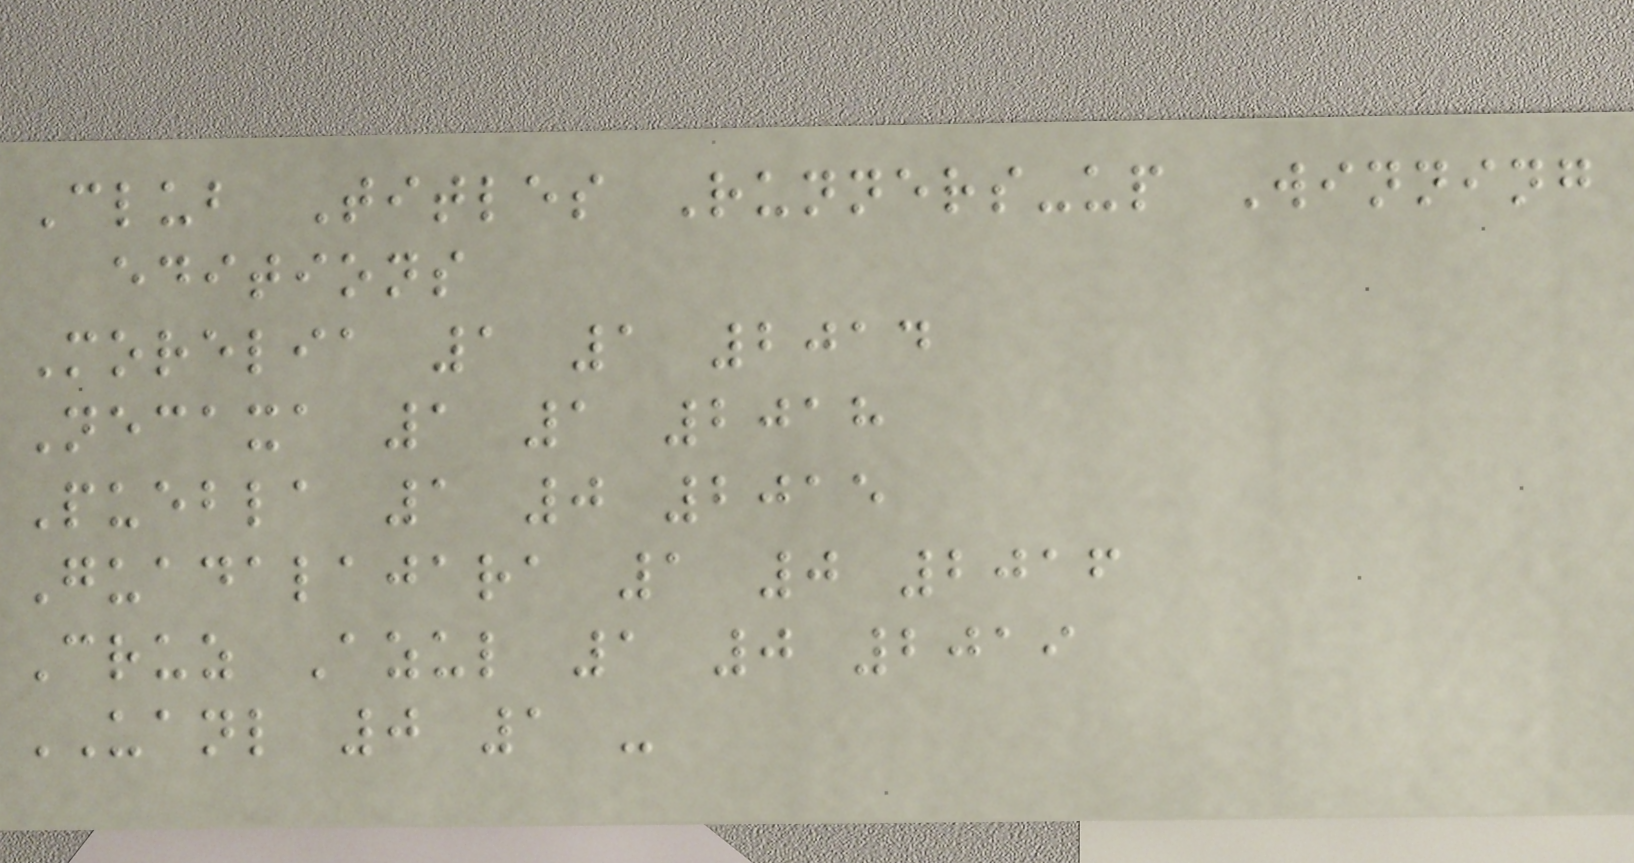Club Titles Runners-up Winning
editions
Morelia 1 1 2014
Necaxa 1 1 2018
Puebla 1 0 2015
Guadalajara 1 0 2016
Cruz Azul 1 0 2019
UANL 0 1 -
